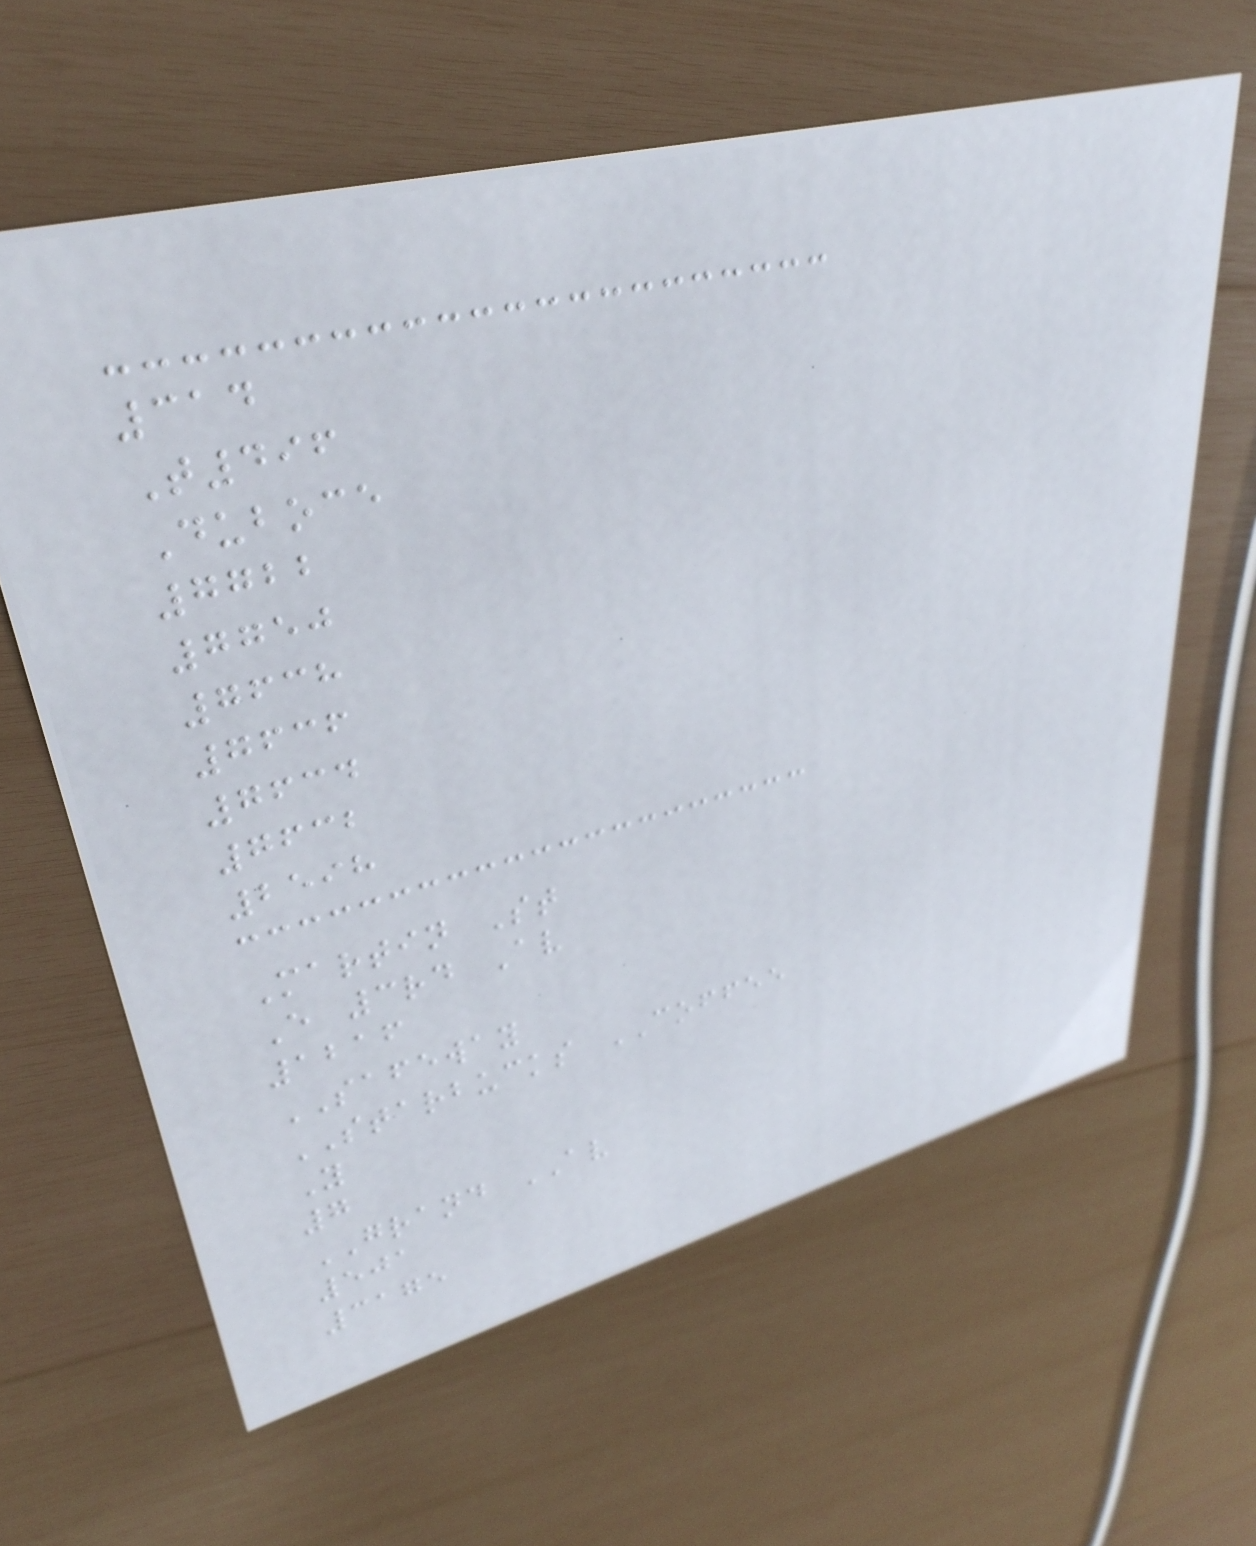314
T496
Duboce
7722
7750
7638
7636
7634
7632
2598
Martin St
E 3rd Av
1216
SAFEWAY
STARBUCKS COFFEE
Y
7
GRAND AV
501
3175
